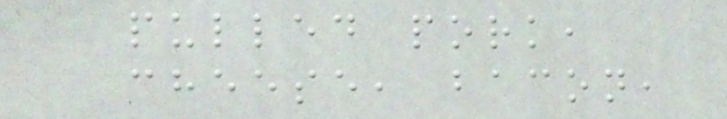pulled pork,
cheese, bacon,
